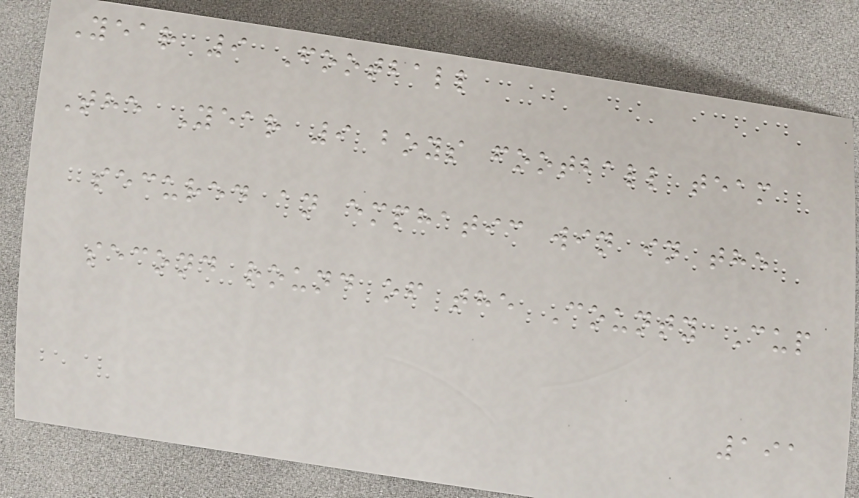Year 9 Football
The Year 9 boys football team
secured an emphatic win in the
second round of the County Cup
191
